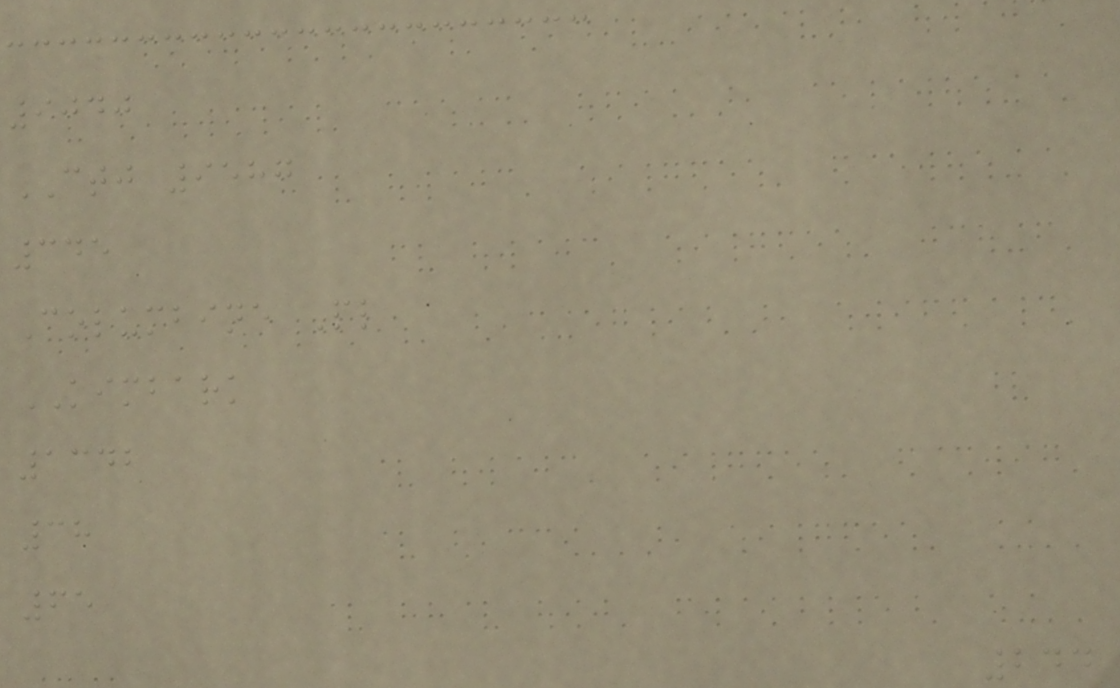9040
CTJ 9587
345
Columbine Pl
KIMBARK
1342
38
65
244
